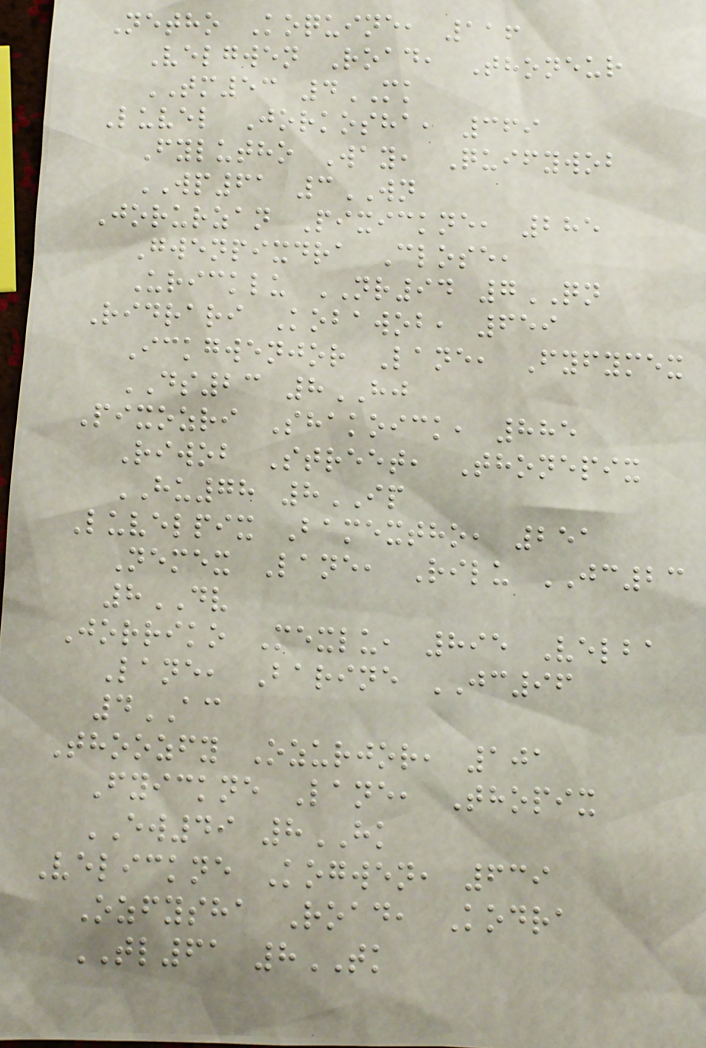Netho Koquine, 116
Velgwen Road, Thoneur
TM53 4MK
Luvel Jorkosha, 369
Fylutho Way, Quifywob
WP61 3WN
Jorurzan Pixickne, 285
Gwenpixdra Close,
Uricklu NR94 7QN
Ridrari Kobawob, 659
Ickgwenjor Lane, Fyfymex
DS23 8HJ
Pixozri Shakoick, 885
Riwob Street, Thonepix
HU78 8IP
Luvelpix Bamextho, 251
Nemex Lane, Rilu JC23
8DV
Jorriko Mexlu, 895 Velba
Lane, Barine JC96
4AC
Thoozfy Ozurjor, 101
Fyickne Lane, Thopix
EW49 8HK
Velickne Kogwen, 639
Ozfysha Road, Kodra
TL61 8TK
